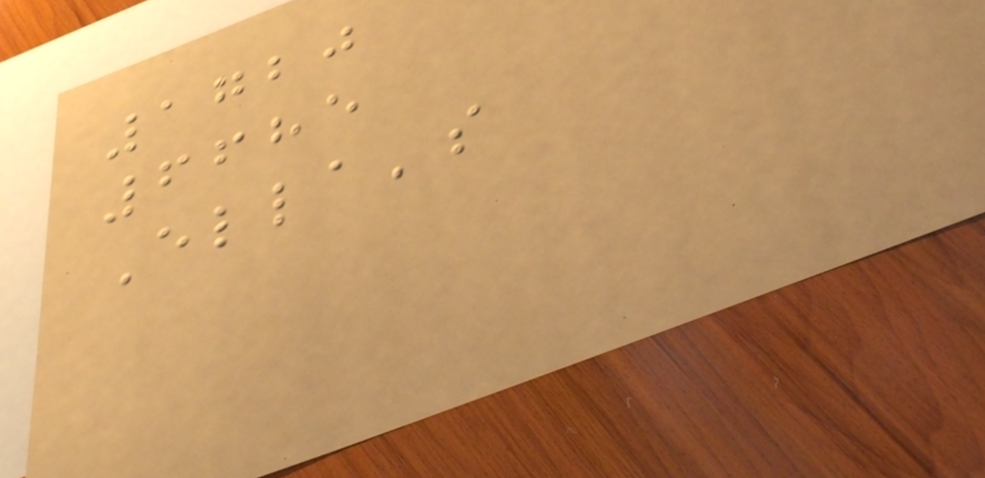1720
6685
Ella's
